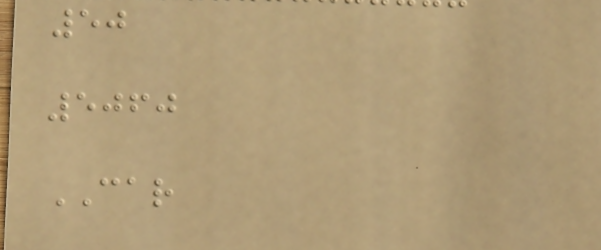50
5060
CAR
